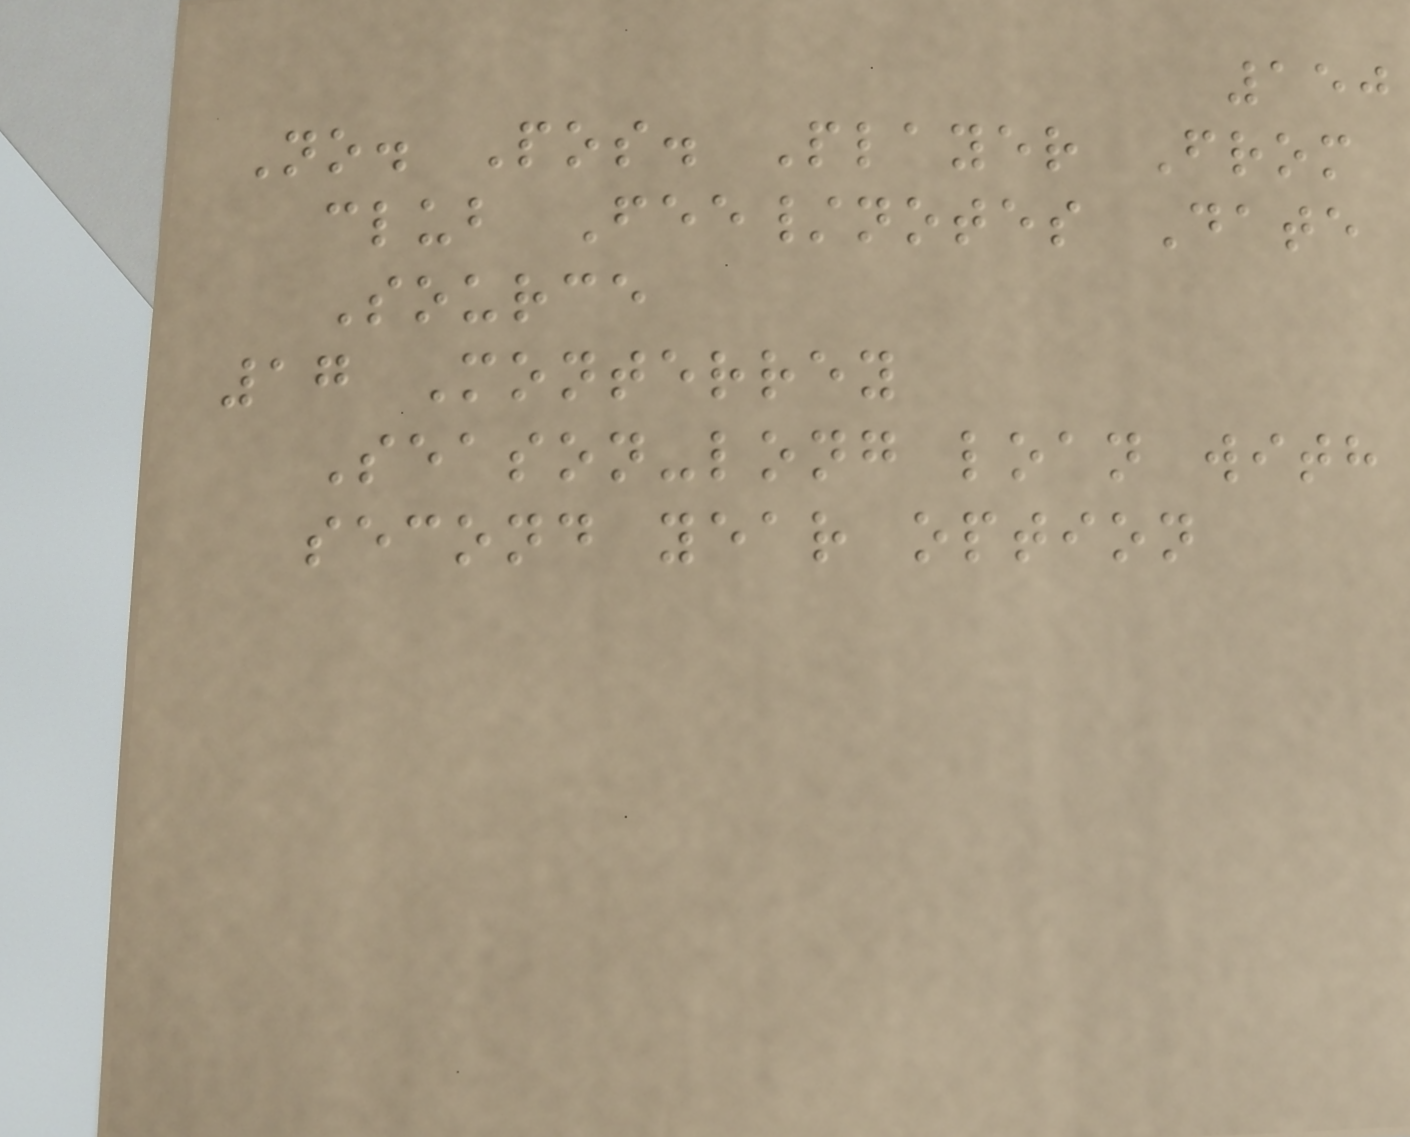150
No. Pos. Player From
club Fee/notes Date
Source
17 Monterrey
Season-long loan with
second year option
